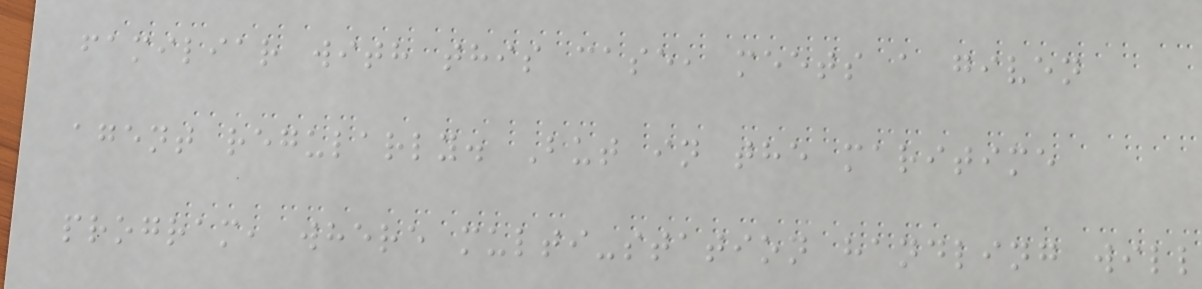familiar with this case, meets a given
agent regularly. But in the maritime
program, where multi-station handling will
